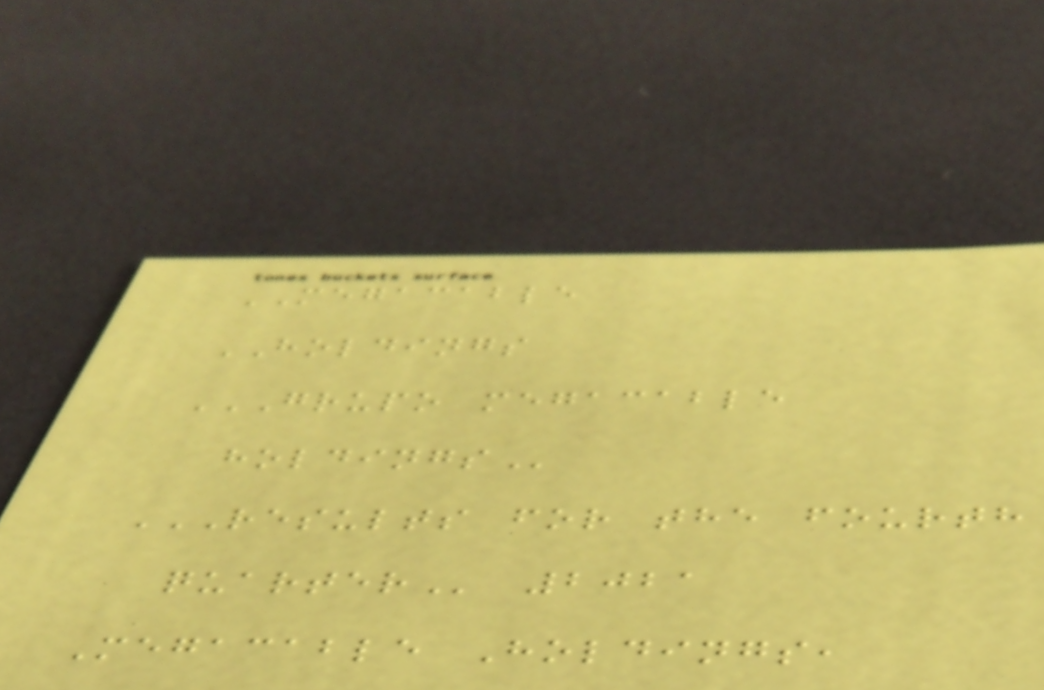MEGACABLE
HOLDINGS
GRUPO MEGACABLE
HOLDINGS
RESULTS FOR THE FOURTH
QUARTER 2021
Megacable Holdings,
